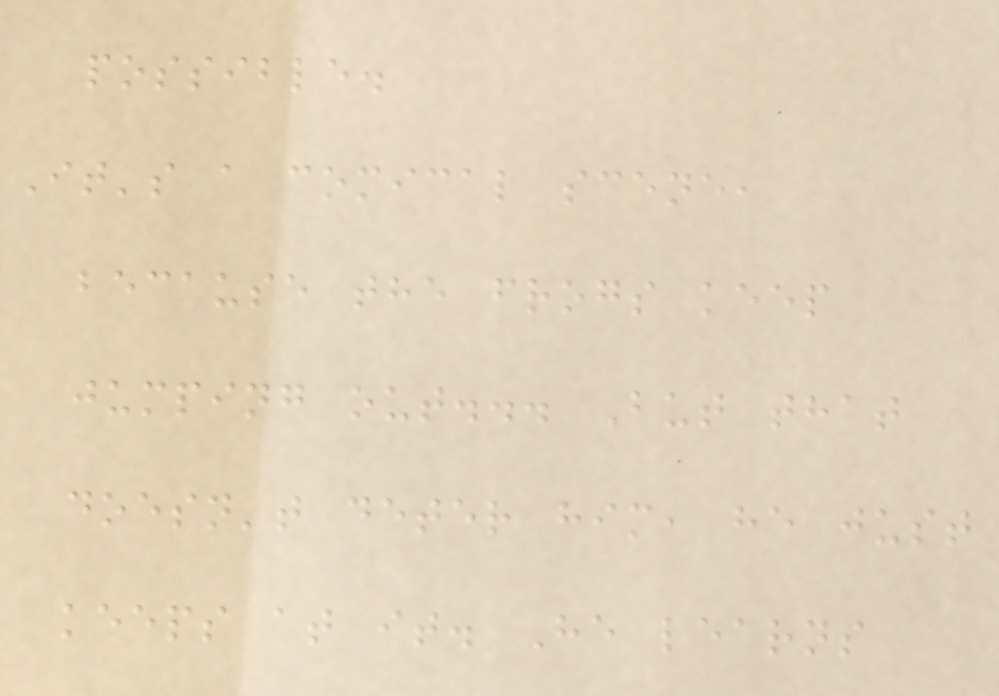possible.
It's a comical scene,
because the frogs keep
jumping out... But that
doesn't deter him, he just
keeps at it. He learns
